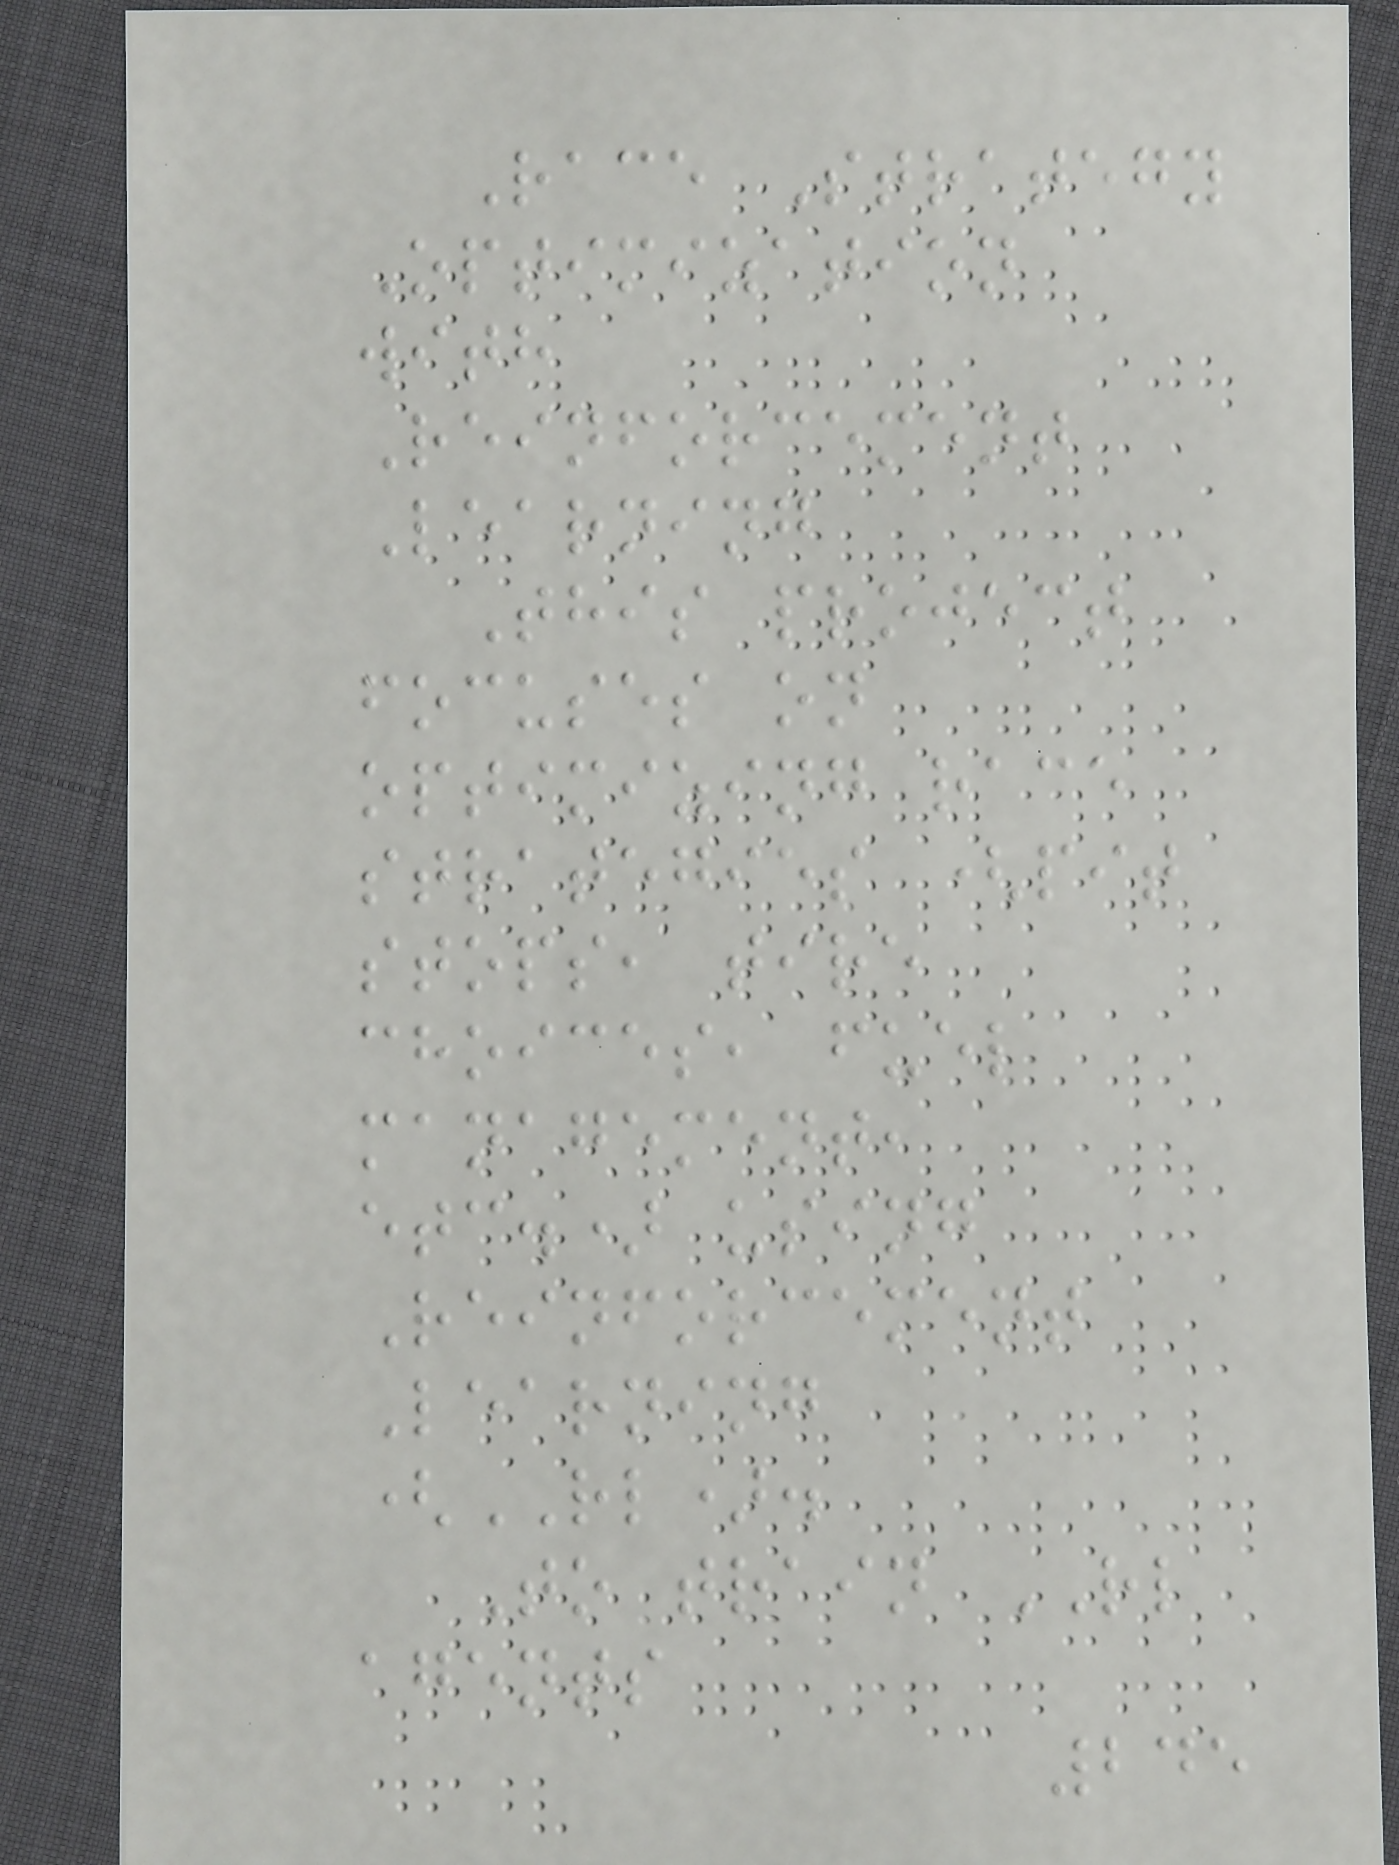Race Strategy
Optimization
with
Reinforcement
Learning
This project
focuses on
optimizing race
strategies (pit
stops, tire
choices, fuel
management,
etc.) using
Reinforcement
Learning
(RL).
To train RL
agents
245
